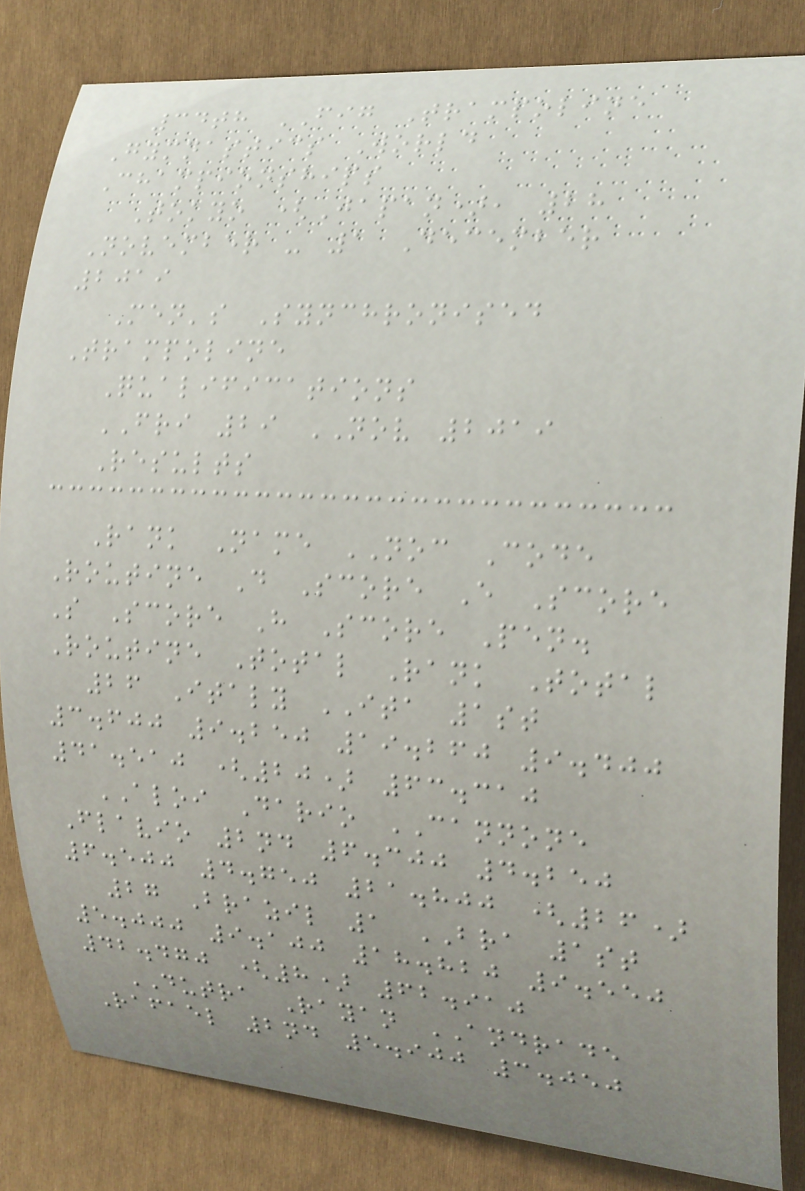34th FIG Trampoline
Gymnastics World
Championships
Tokyo (Japan), 28
November - 1 December
2019
Men's Synchronised
Trampoline
Qualifications
FRI 29 NOV 2019
Results
Rank Name NOC Code
Routine D Score E Score
S Score H Score Pen.
Routine Total Rank Total
26 Italy ITA 1st
3.600 9.250 19.260 9.400
41.510 (20) 63.310
ALOI Dario CANNONE
Flavio 2nd 6.300 4.250
6.500 4.750 21.800 (26)
27 Brazil 1 BRA 1st
5.000 9.100 18.820 9.550
42.470 (8) 62.910
DUTRA Rayan ANDRADE
Rafael 2nd 5.900 3.050
